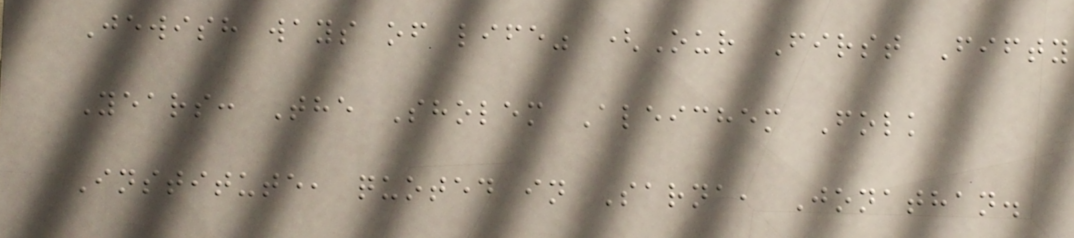Jewish ways of life" (Our First Fifty
Years: The Sholem Aleichem Folk
Institute, quoted in Sarna, Jonathan.
